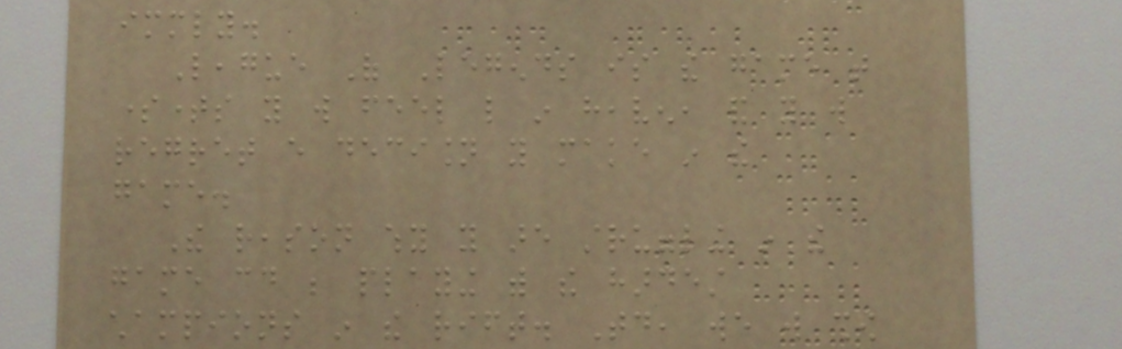immediately.
League Of Legends is the game that
sometimes you will feel like in heaven, and you will
regret every decision you make in the
game.
The reason why you are struggling in the
game could be playing with the hardest
champions in the rift. Today, we will show
